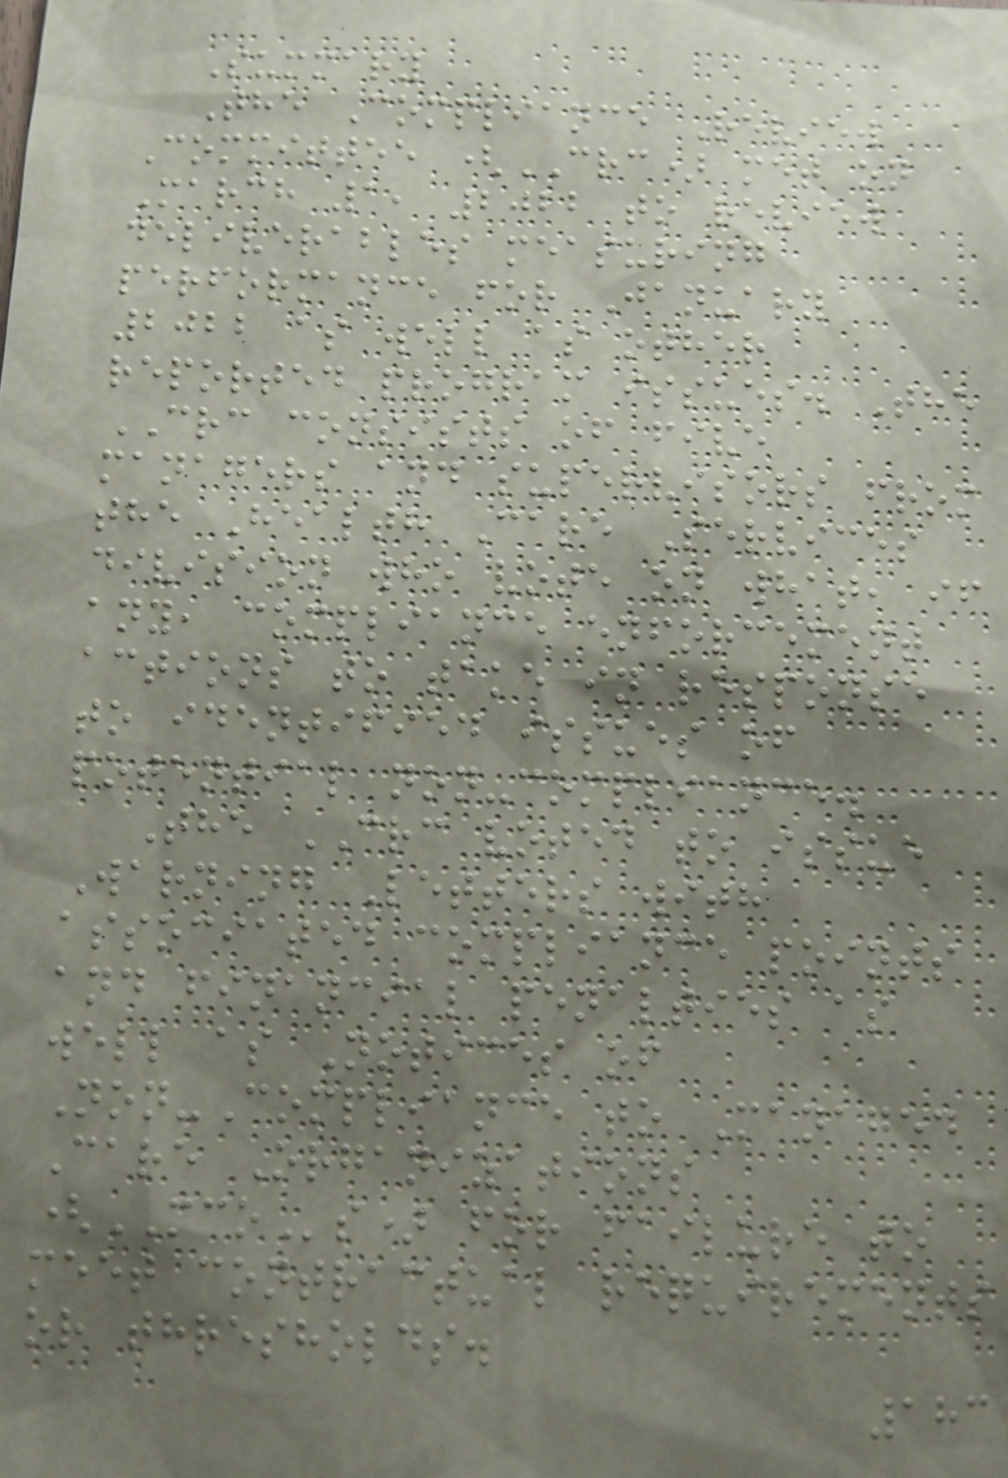Summary
The Compliance Review
Committee (CRC) met on
March 1, 2022 to review
deliverables measuring
performance for January
2022 as well as other
reported program issues. The
CRC consists of five
managers and supervisors from
the Health Care Services
division who vote on what, if
any, compliance enforcement
actions to take in response
to identified issues of
potential non-compliance.
The CRC voted to issue
Warning Letters with
associated compliance points
and financial penalties as
well as Notices of
Non-Compliance to Managed
Care Organizations
(MCOs) for failure to
meet contractual requirements
or thresholds.
183
